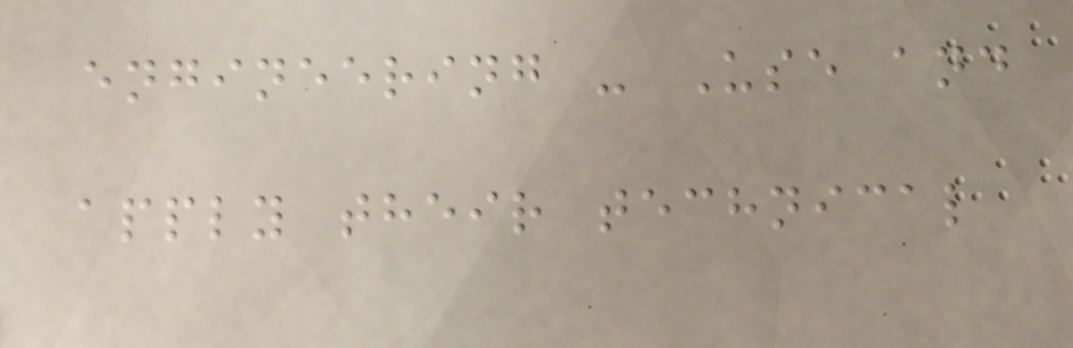engineering - Use and
apply their technical
